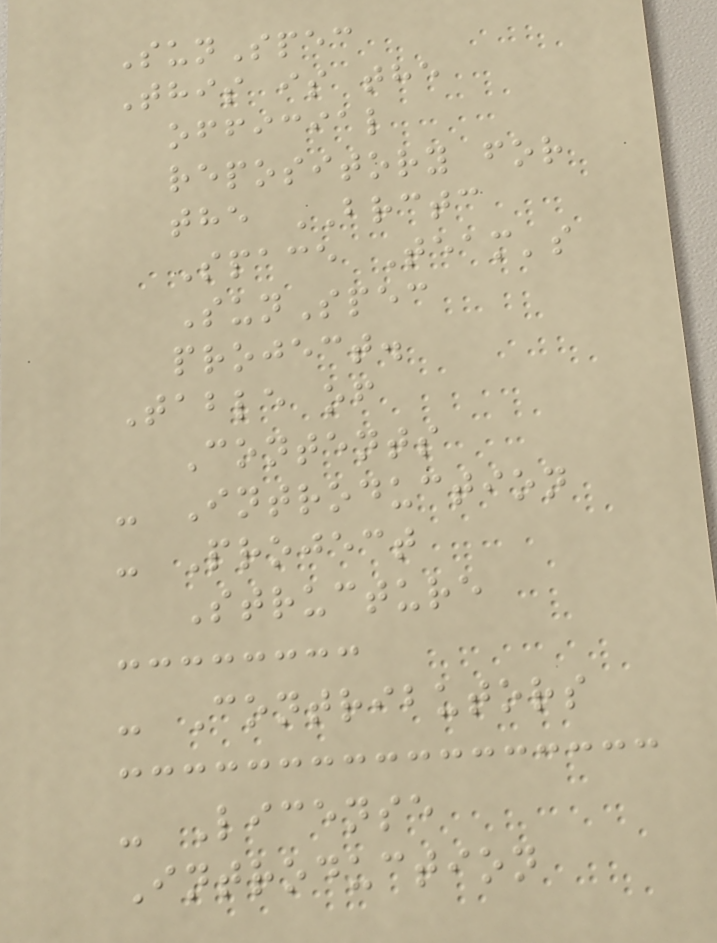SunSpec
This is the
official
repository for
the BRCTC
Space Team's
SunSpec
project.
Table of
Contents
- Introduction
- Project
Structure
- Contributors
- License
Introduction
